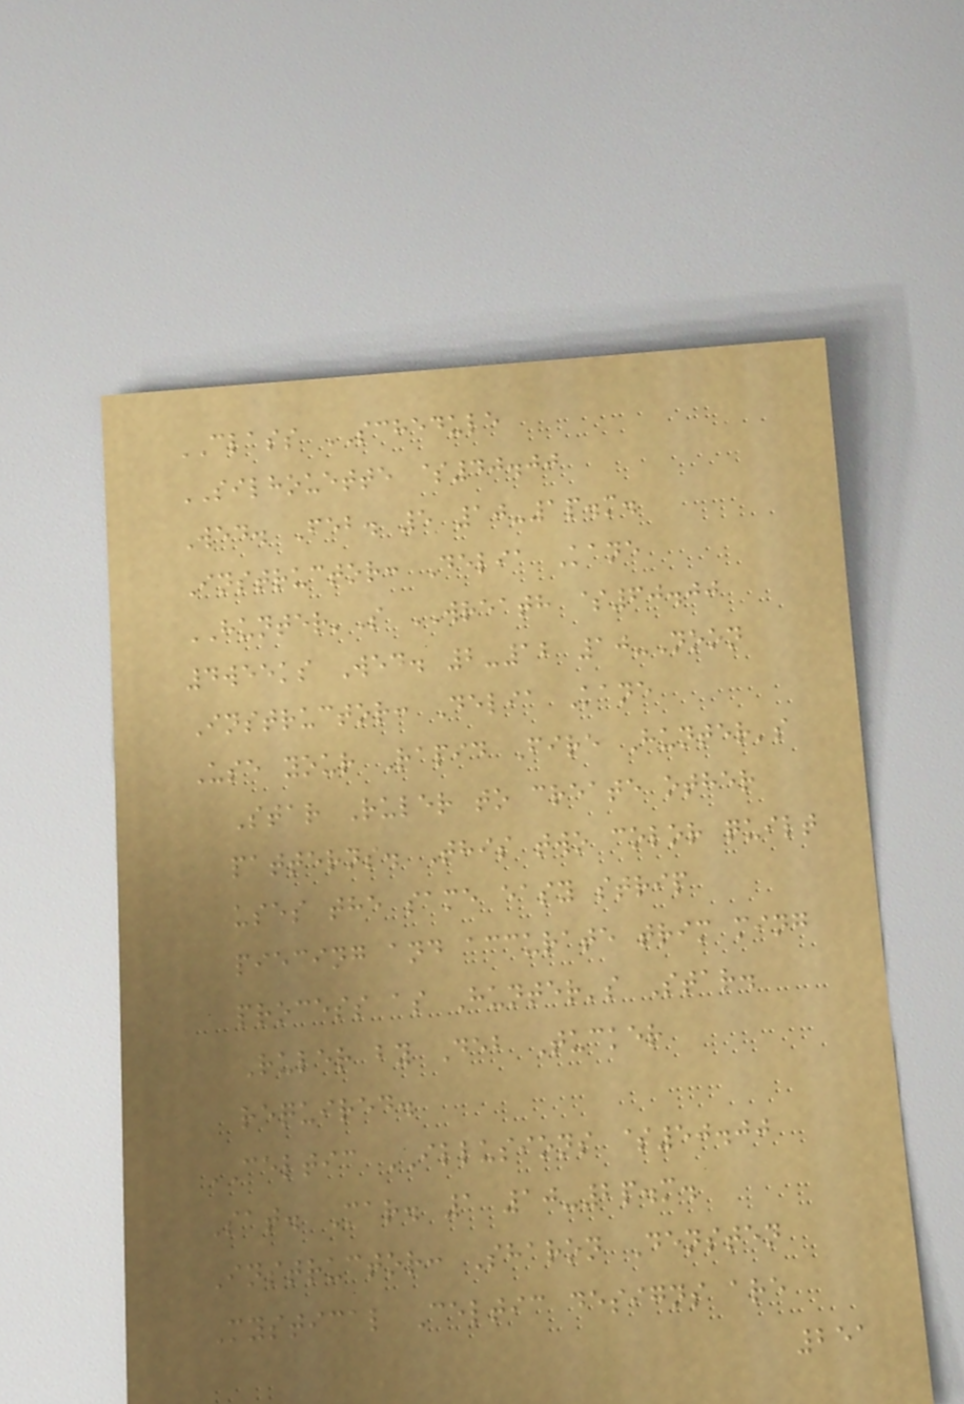CLASS SCHEDULE
SILHOUETTE $40.00
Wed. Feb. 5 10-1p.m.
Instructor: Delia Kane
HUNTER'S WREATH $60.00
4weeks Wed. 2-12 10-Noon
Instructor: Delia Kane
Use your Rapid Fire Hunter's
Star Ruler to create other
patterns. This two color quilt
uses the same easy strip
piecing and accurate trim ming
process as Hunter's Star.
Ruler by Deb Tucker
required.
CELTIC ILLUSIONS $50.00
Sat. Mar. 1 10-2p.m.
Instructor: Sharon Densten
Mystical Celtic designs are
251
